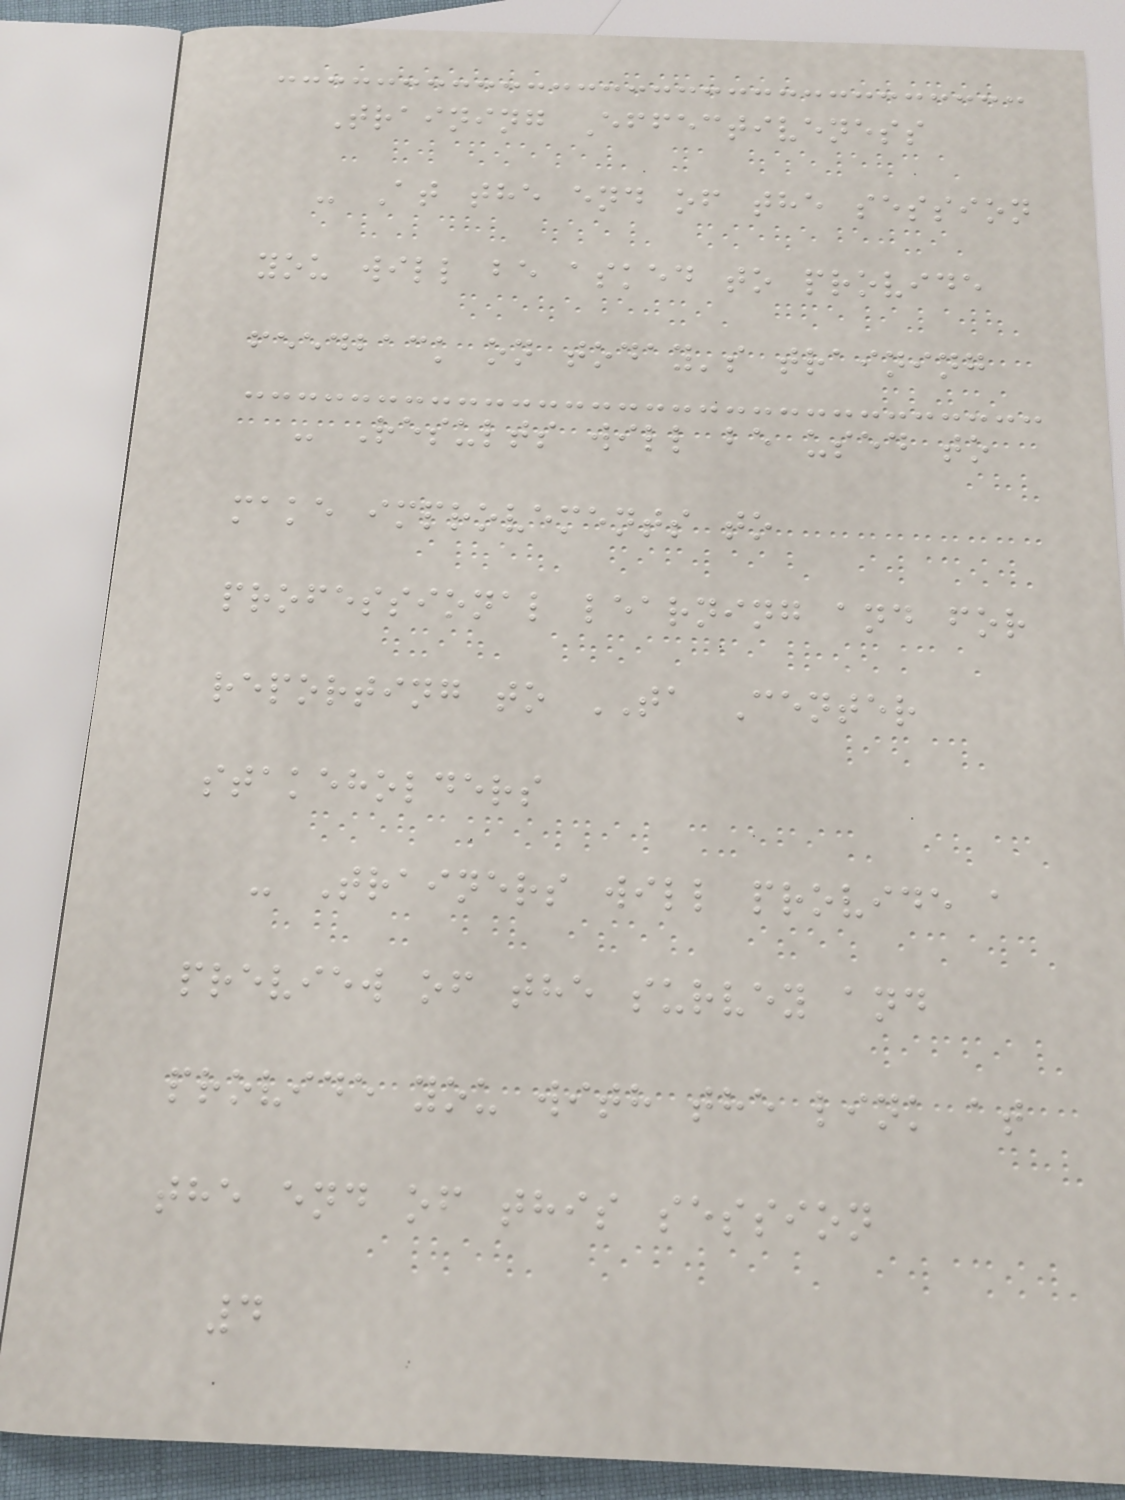Training Effectiveness
- At the end of the session
you will be asked to provide
feedback on today's training
- Results will be used to
make improvements to
professional learning and for
reporting to TA Center
stakeholders
- Trainers will provide a
preview of the survey and
provide you with the link at
the end of this session
4
